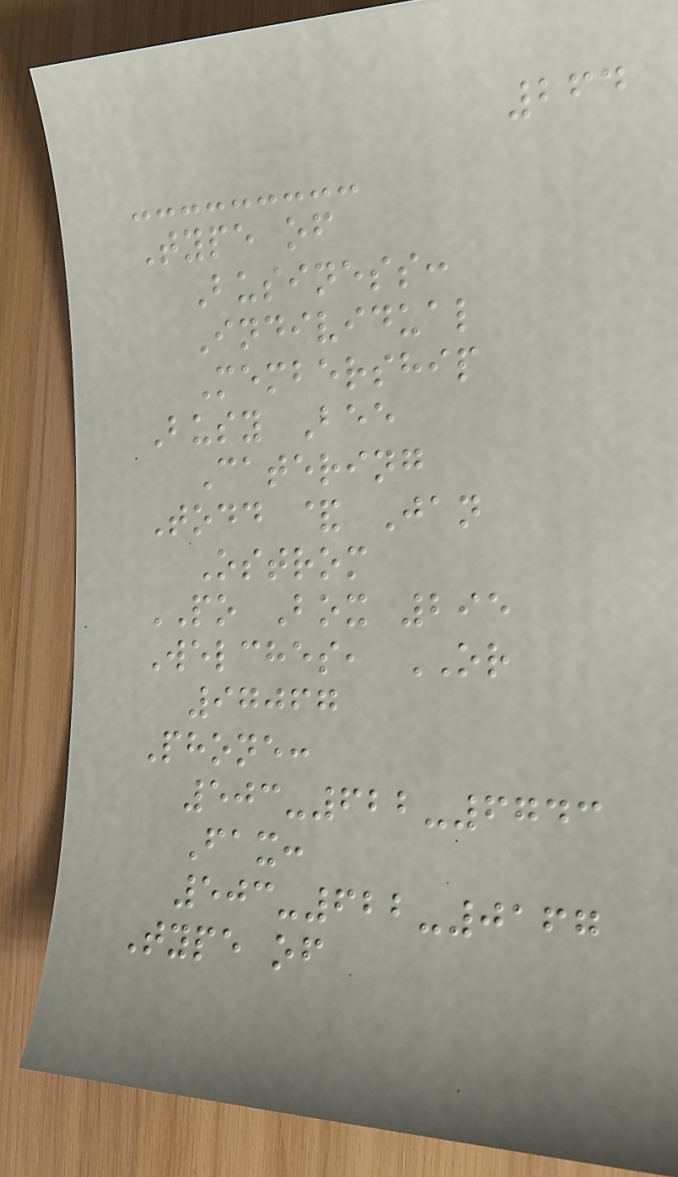264
Type of
Business:
Individual
Membership
Busy Bee
Catering
Todd & Jan
Ostrom
PO Box 295
Welches, OR
97067
Phone:
503-622-6743
Fax:
503-622-0167
Type of
